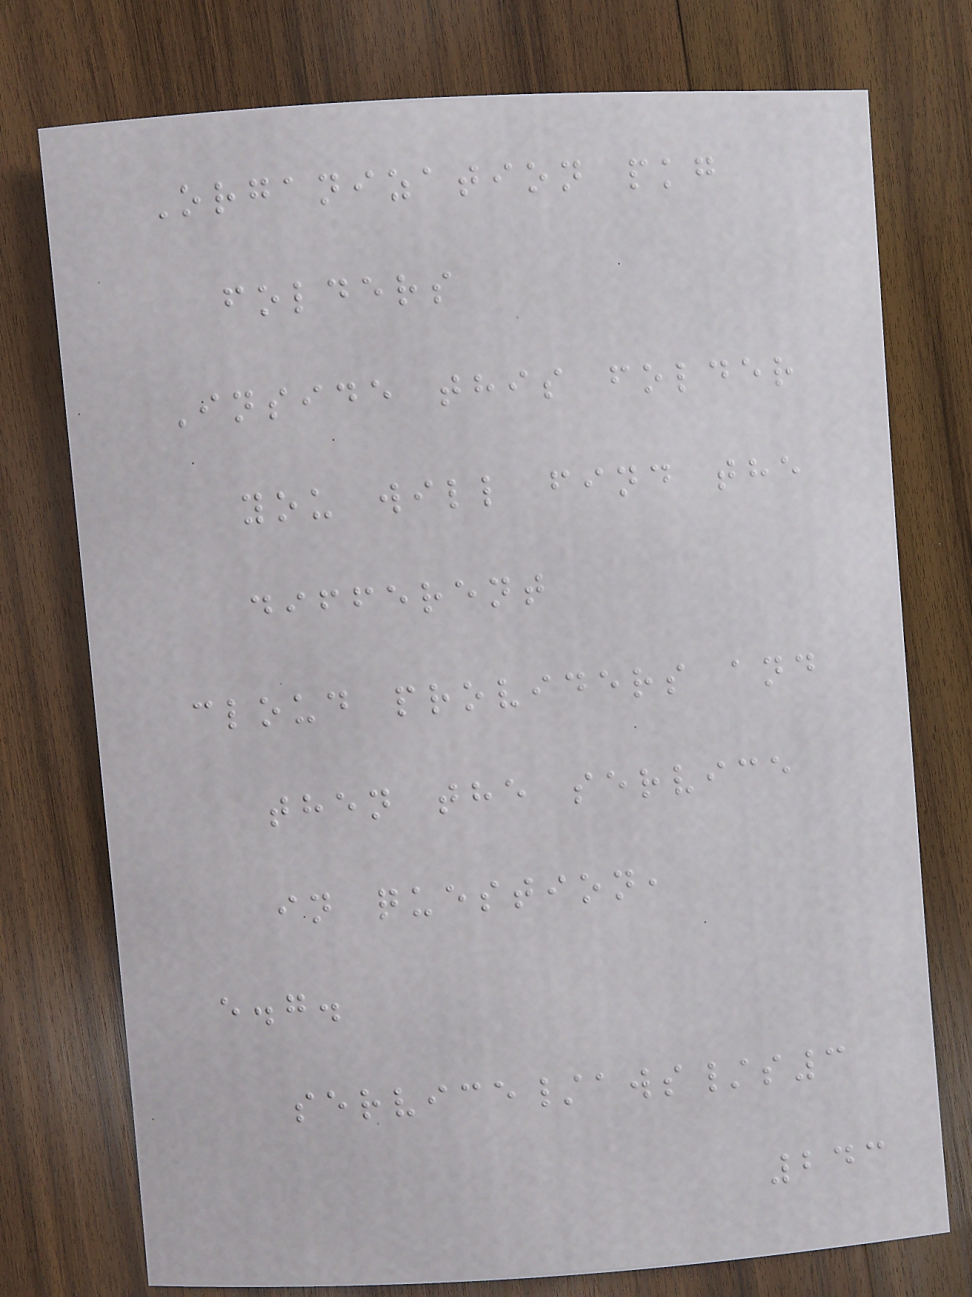Organization pkg
folders
Inside this folder
you will find the
different
cloud providers and
then the service
in question,
e.g.
service/aws/s3
243
